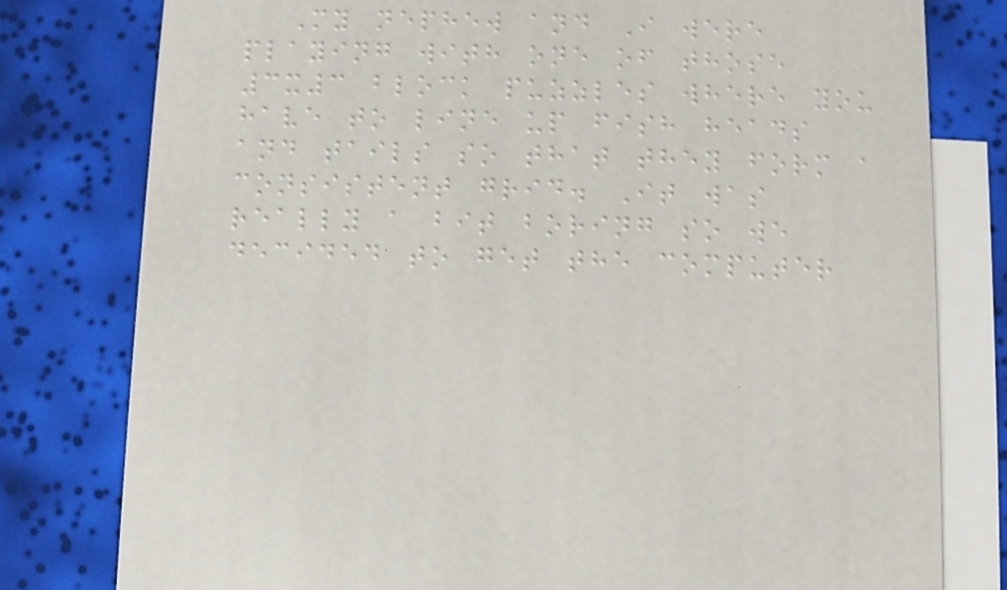My nephew and I were
playing with one of those
3x3 block puzzles where you
have to line up fish heads
and tails so that they form a
consistent grid. It was
really a bit boring so we
decided to get the computer
